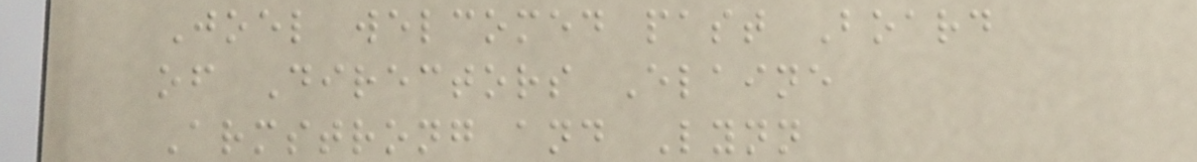Joel welcomed past Board
of Directors Elaine
Armstrong and Lynn
